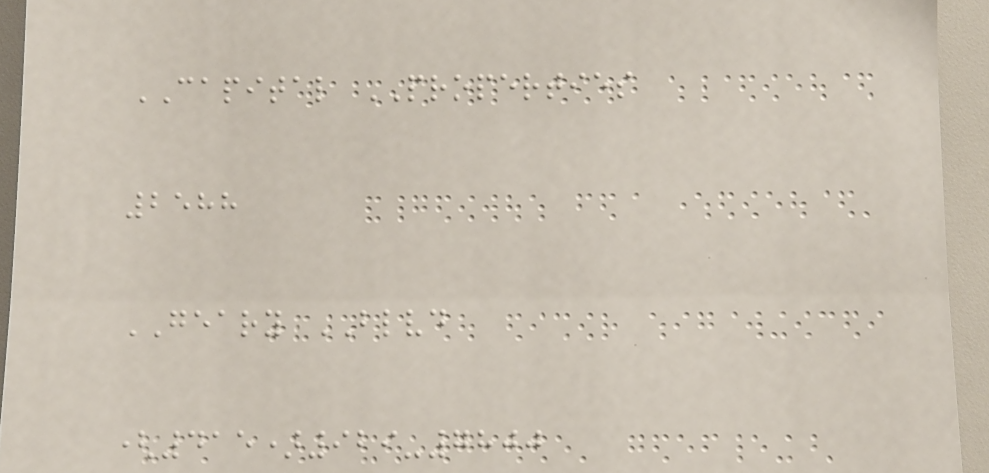CAPITAL PROPERTIES
2588
GEARY BLVD
(415)929-7800
